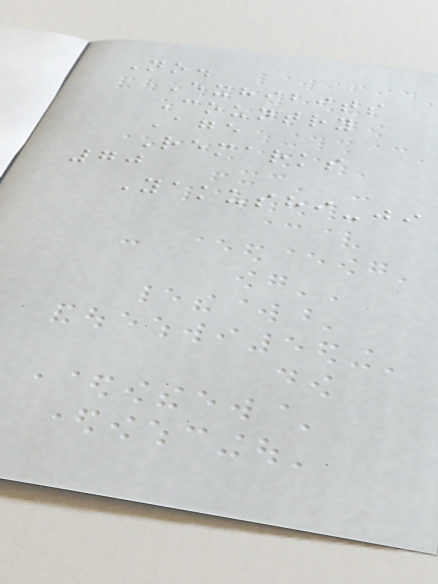No.
Exhibits
Country
Age
Remarks
70
Yakushi-ji
